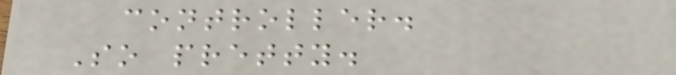controller.
So pretty.
